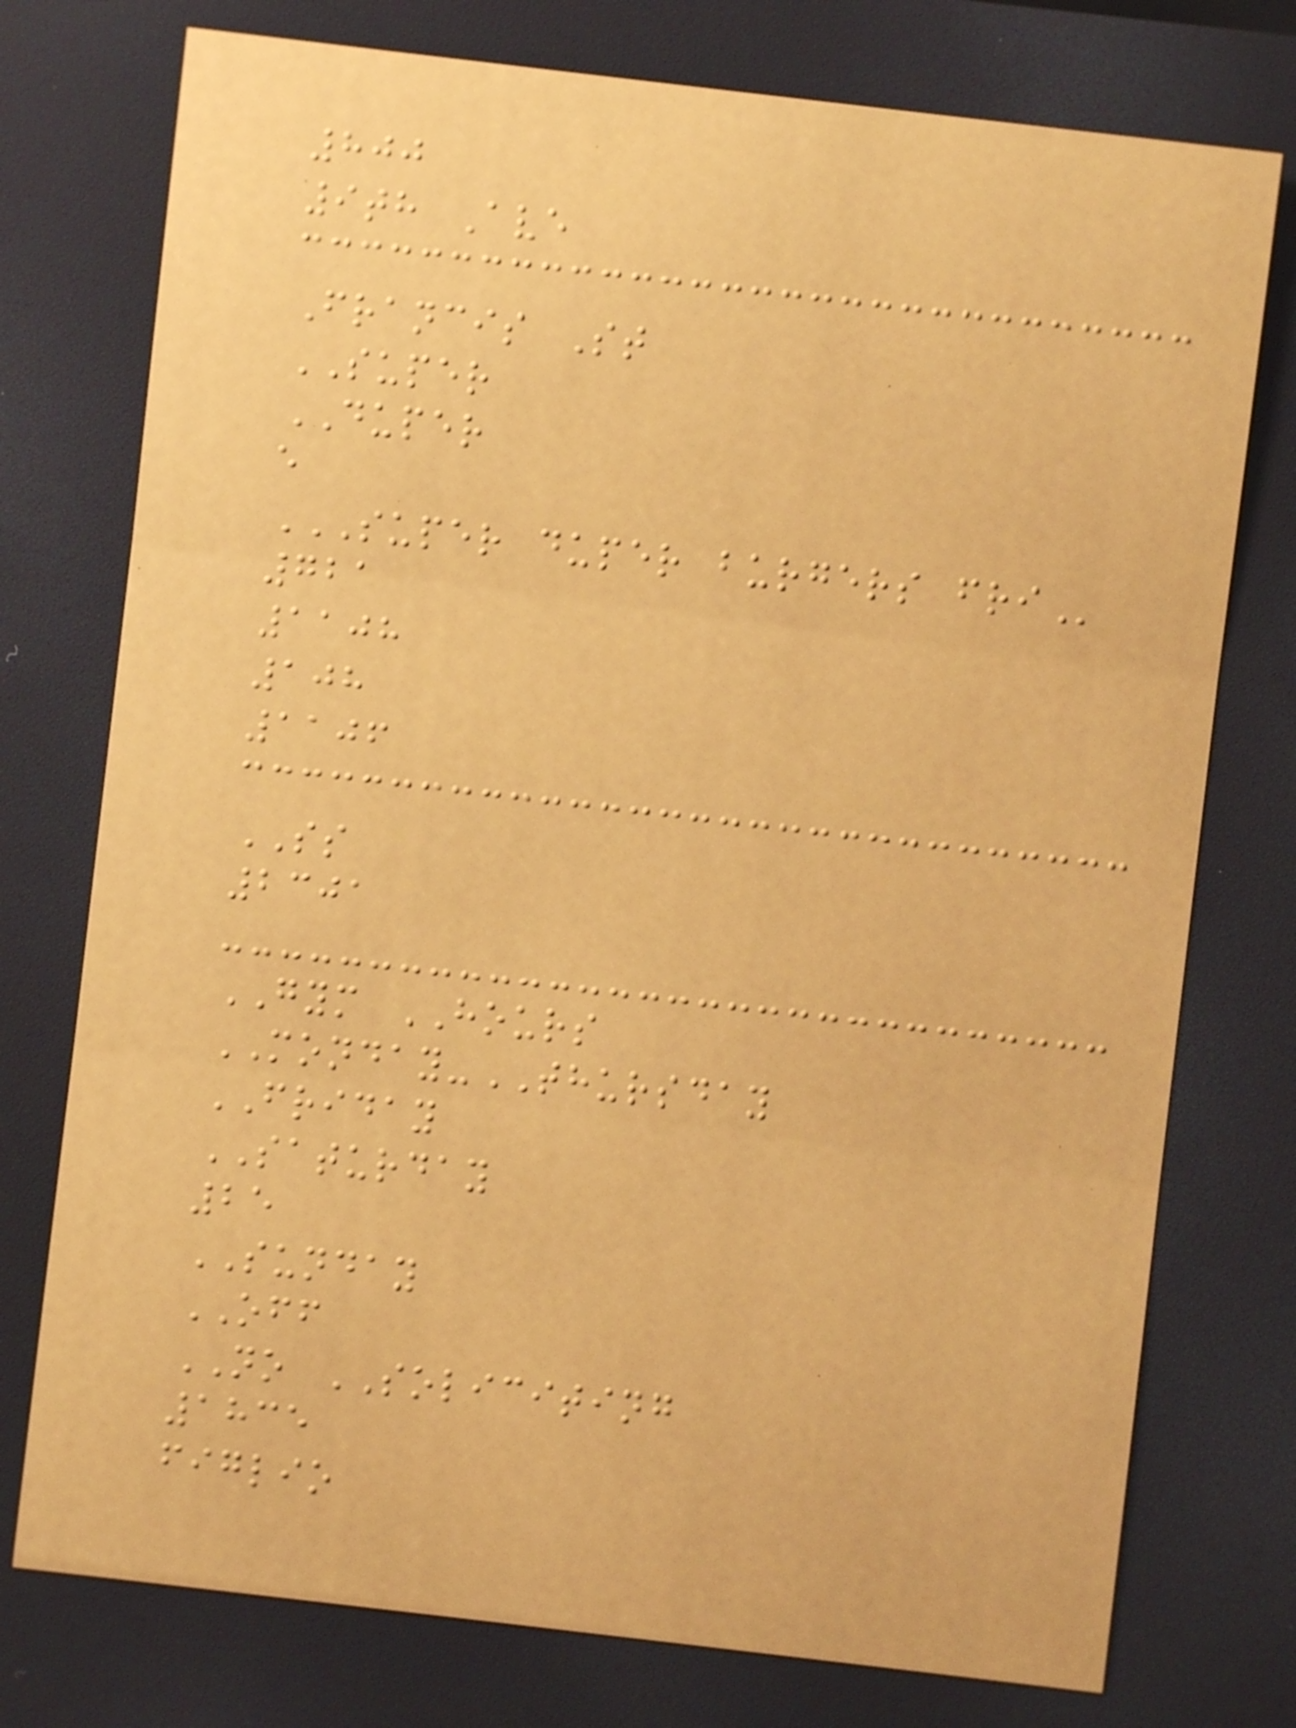800
9th Ave
Francis St
SUPER
DUPER
e
SUPER DUPER BURGERS FRI
721
1108
108
1106
SS
2301
GYM HOURS
MONDAY-THURSDAY
FRIDAY
SATURDAY
25
SUNDAY
OFF
NO SOLICITING
1835
figlio
